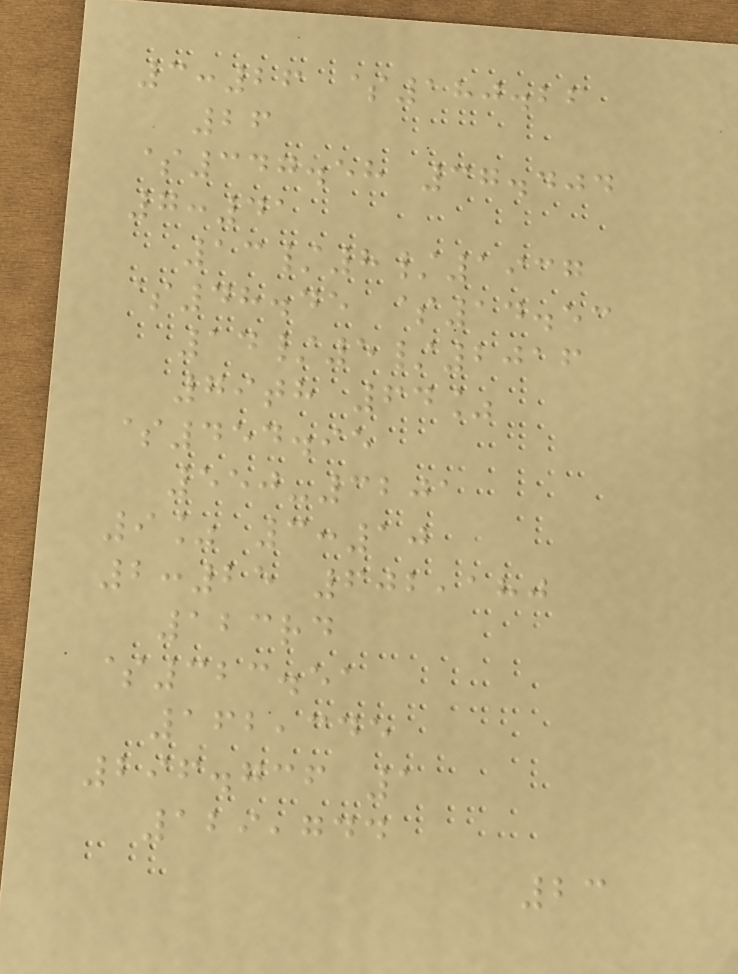3:26 $180.26
26
$347.58 37.404
7:41
13/8/1937
$48.45 $14.53
14/5/2016
79th 64%
$454.95
550-3201
9% 3:10
2:25 602,180
123rd
$323.51
162,345
296.736 1
129,744
23
